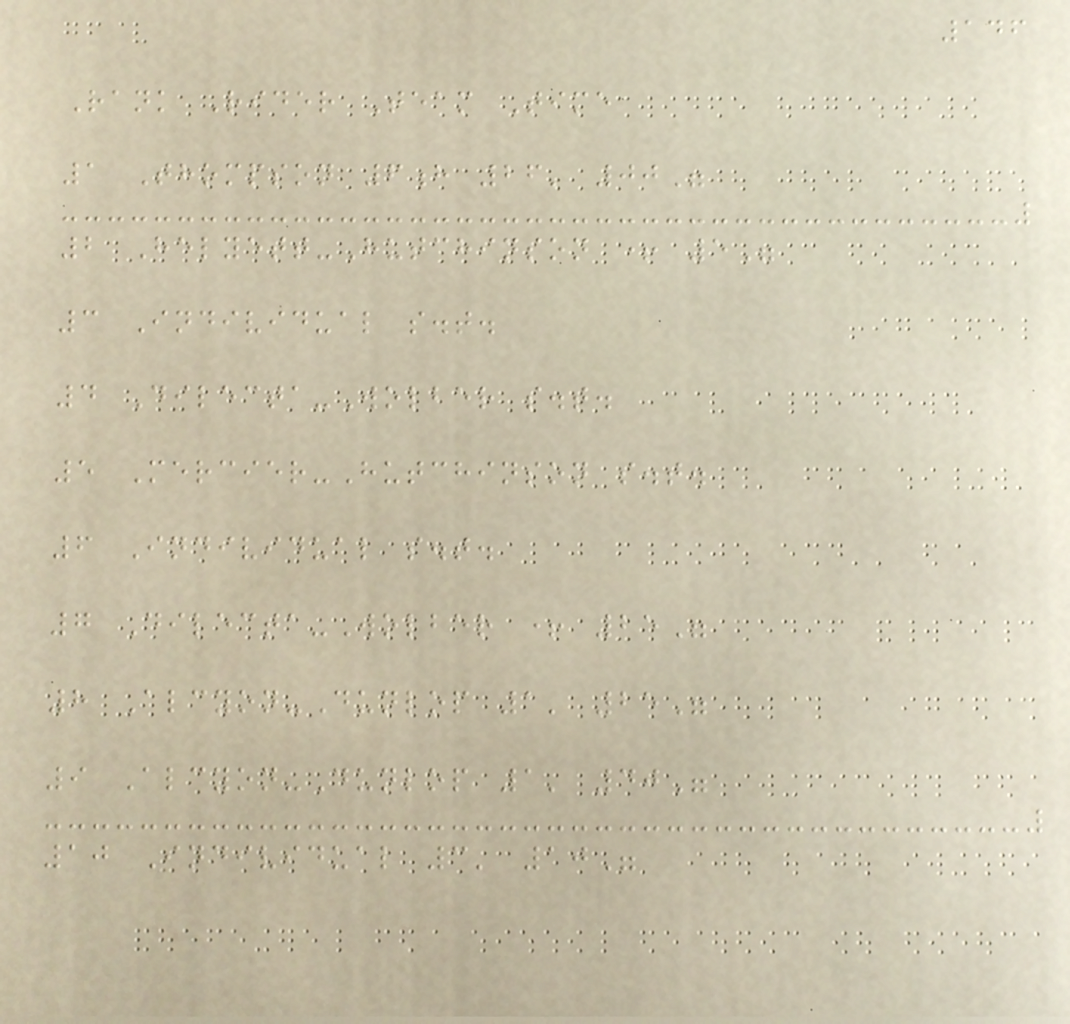146
Rank Rider Team Time
1 Thompson 6h 26' 00"
2 Helyett-Hutchinson + 5"
3 Individual s.t.
4 Dilecta-Wolber s.t.
5 Mercier-Hutchinson s.t.
6 Individual s.t.
7 Dilecta-Wolber + 25"
8 Alcyon-Dunlop 1' 25"
9 Alcyon-Dunlop 1' 40"
10 Individual 3' 10"
